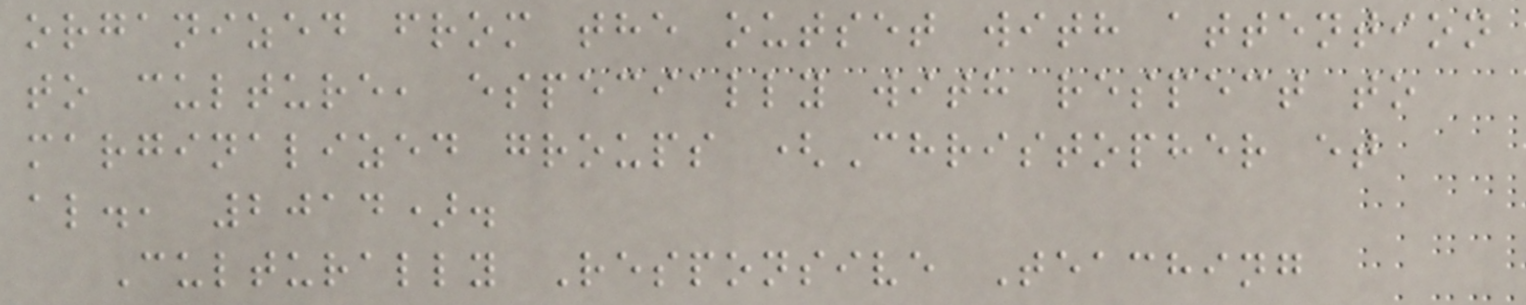organized from the outset with attention
to culture, especially with respect to
marginalized groups (Christopher et
al., 2014).
Culturally Responsive Teaching
